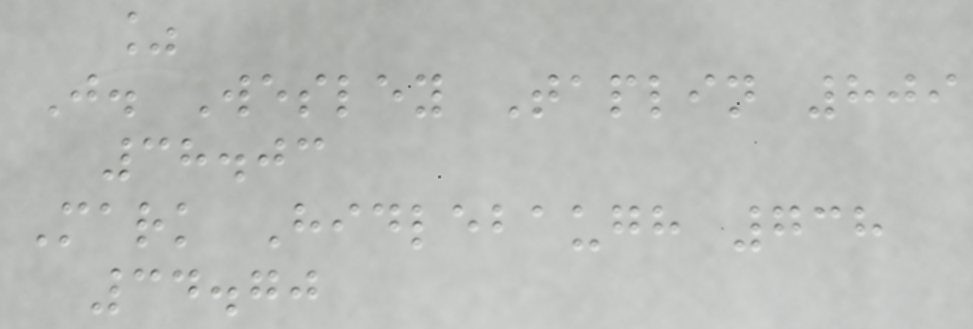%
J. Wesley Taplin 809
38.03
Mark Hidlebaugh 738
34.70
